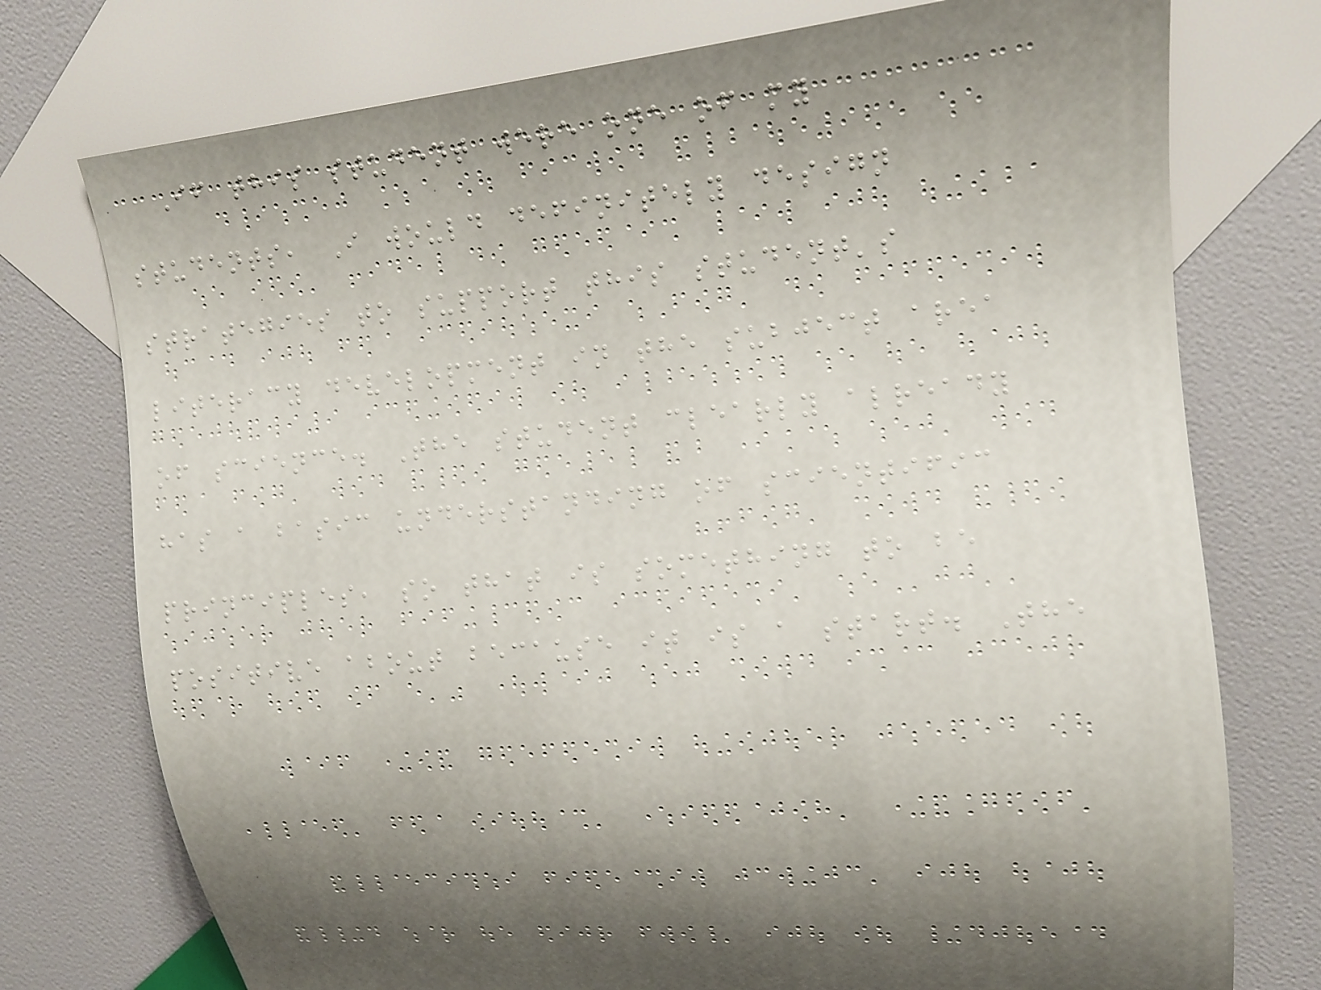If this student were one of my
students, I would definitely design
strategies to support this student's
literacy development in the subject area
of science. The student clearly already
has a basic understanding of scientific
principles, so that is something to be
positive about because it is a start. The
